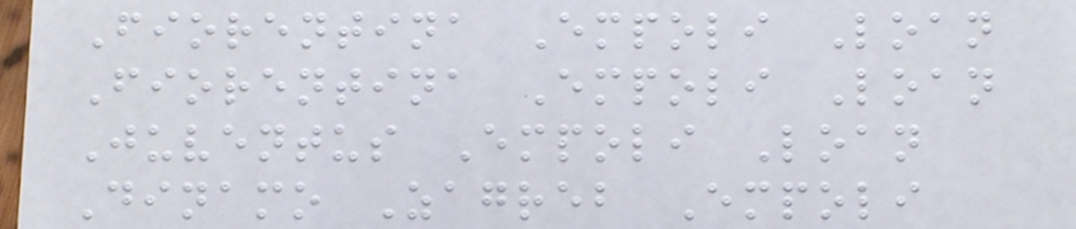Fiorentina Empoli Loan
Fiorentina Empoli Loan
Juventus Empoli Loan
Dinamo Zagreb Empoli
